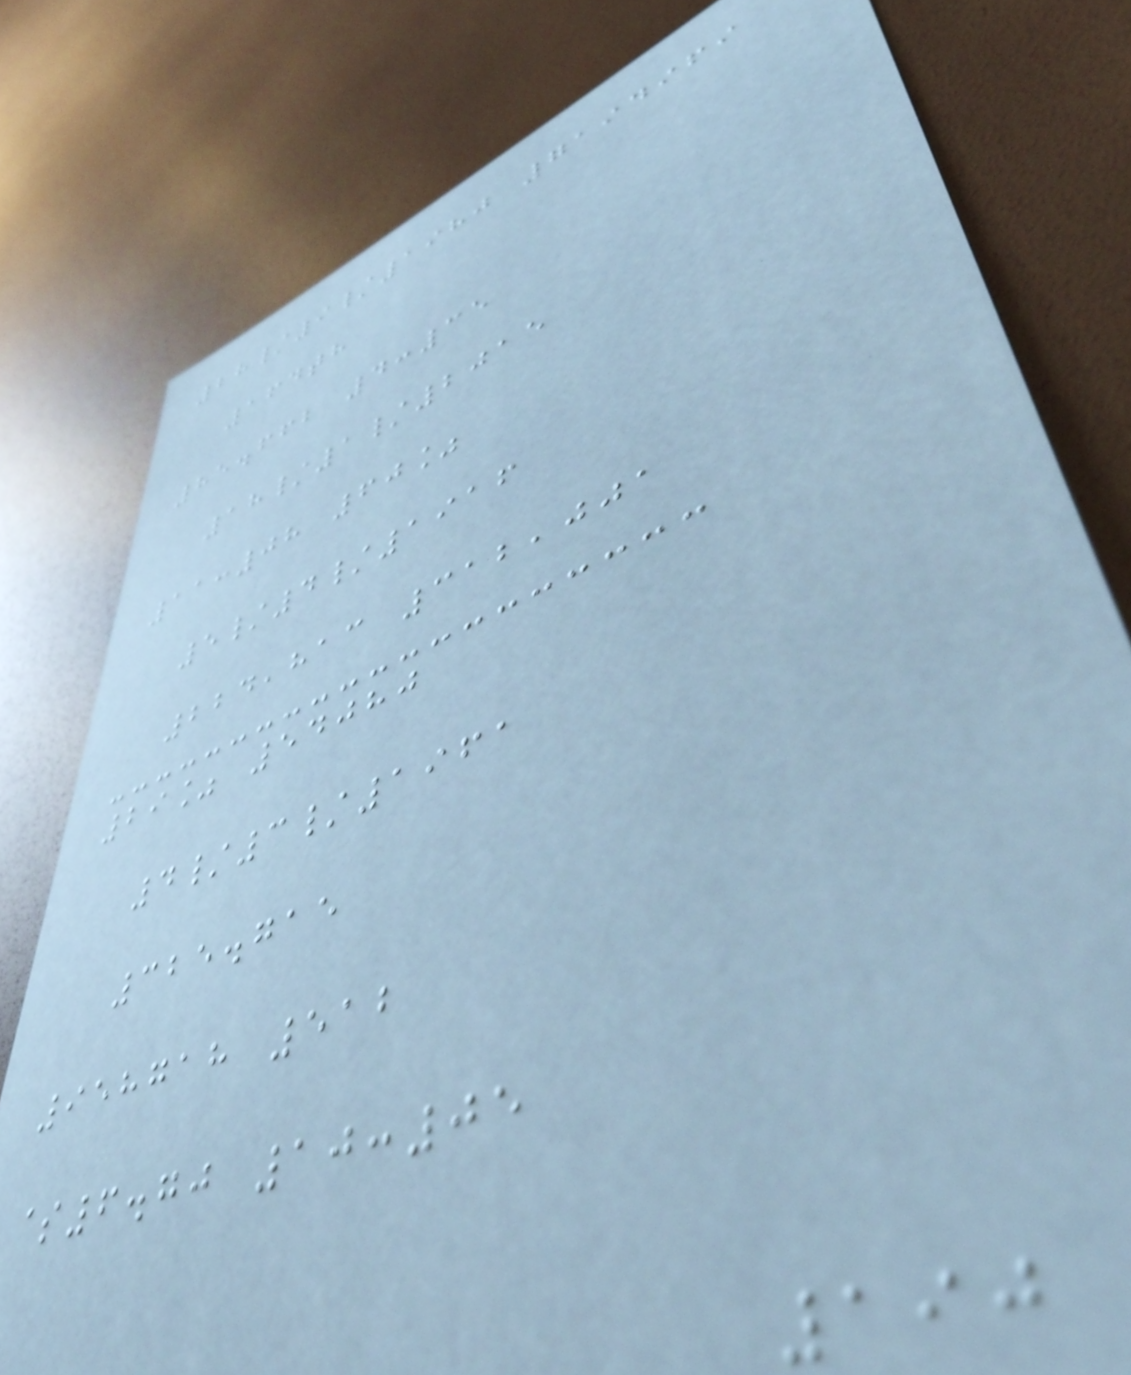28/9/1980 7194969
164th
85.662 4:35
18/1/2015
11:08 60%
5/4/1916
224,813 312,001
29% 54080
4/3/1961
325.715
958718 512
$6.70 10:05
190
